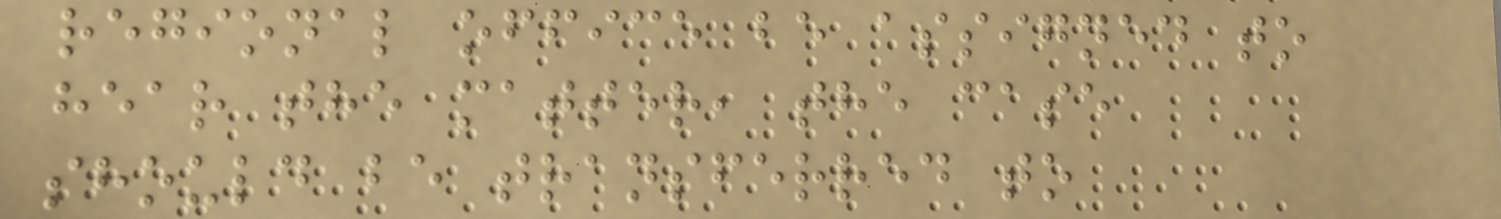regional office be assigned to
hear the matter, the case
should be transferred to
